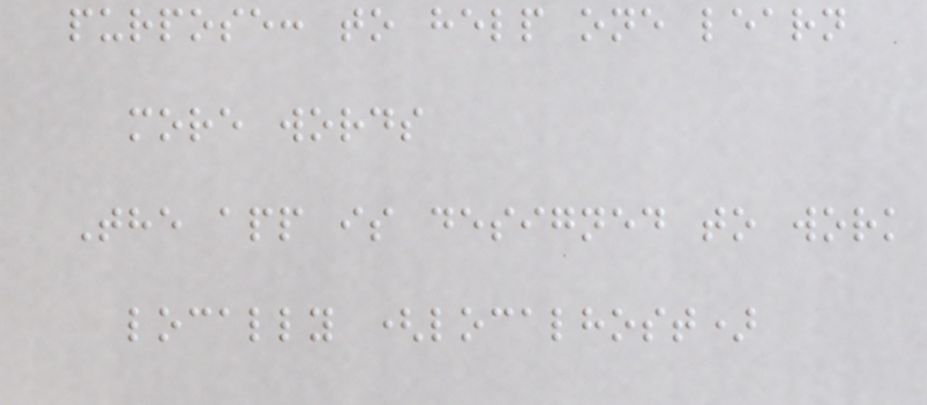purpose: to help one learn
more words
The app is designed to work
locally (localhost)
